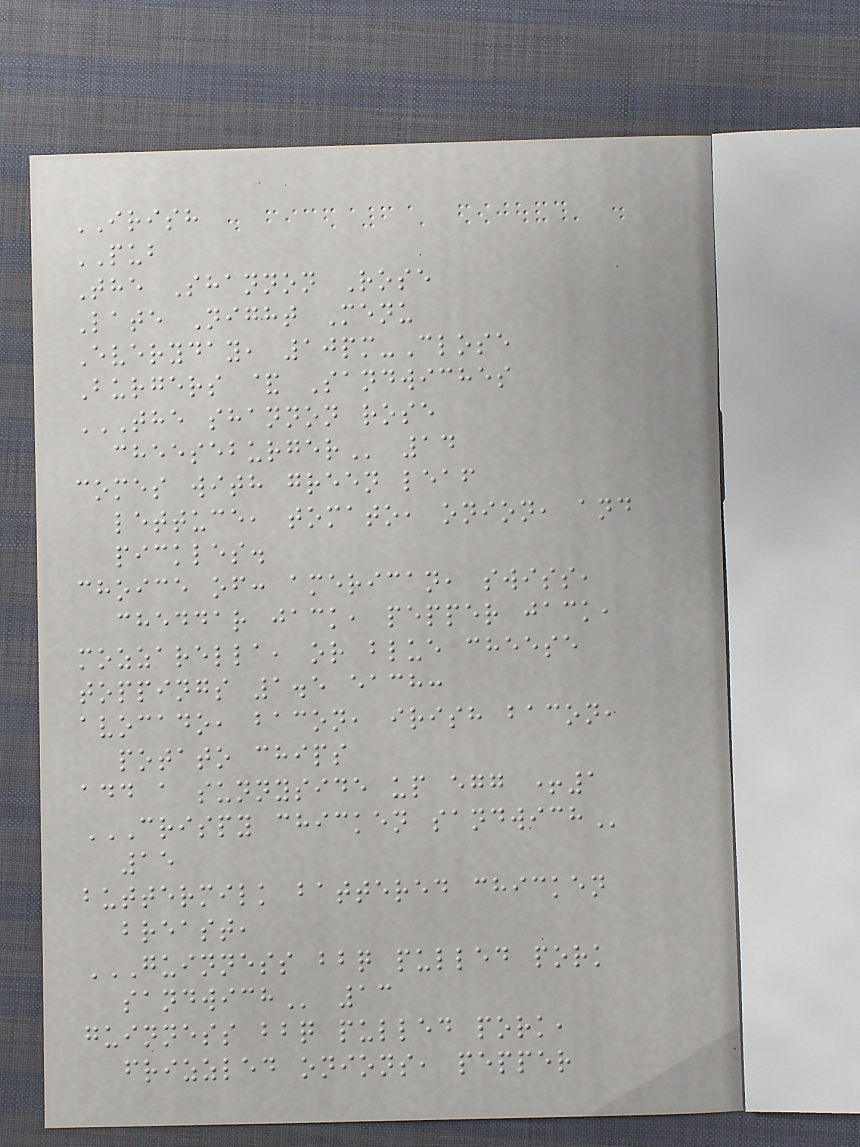IRISH
PUB
The Shannon Rose
Late Night Menu
Everyday, 10pm-Close
Burgers & Sandwiches
THE SHANNON ROSE
CHEESEBURGER 14
comes with green leaf
lettuce, tomato, onion, and
pickles.
choice of: american, swiss,
cheddar jack, pepper jack,
mozzarella, or blue cheese
toppings 1.5 each:
avocado, bacon, irish bacon,
potato chips
add a sunnyside up egg +1
CRISPY CHICKEN SANDWICH
15
buttermilk battered chicken
breast,
GUINNESS BBQ PULLED PORK
SANDWICH 13
guinness bbq pulled pork,
frizzled onions, pepper
